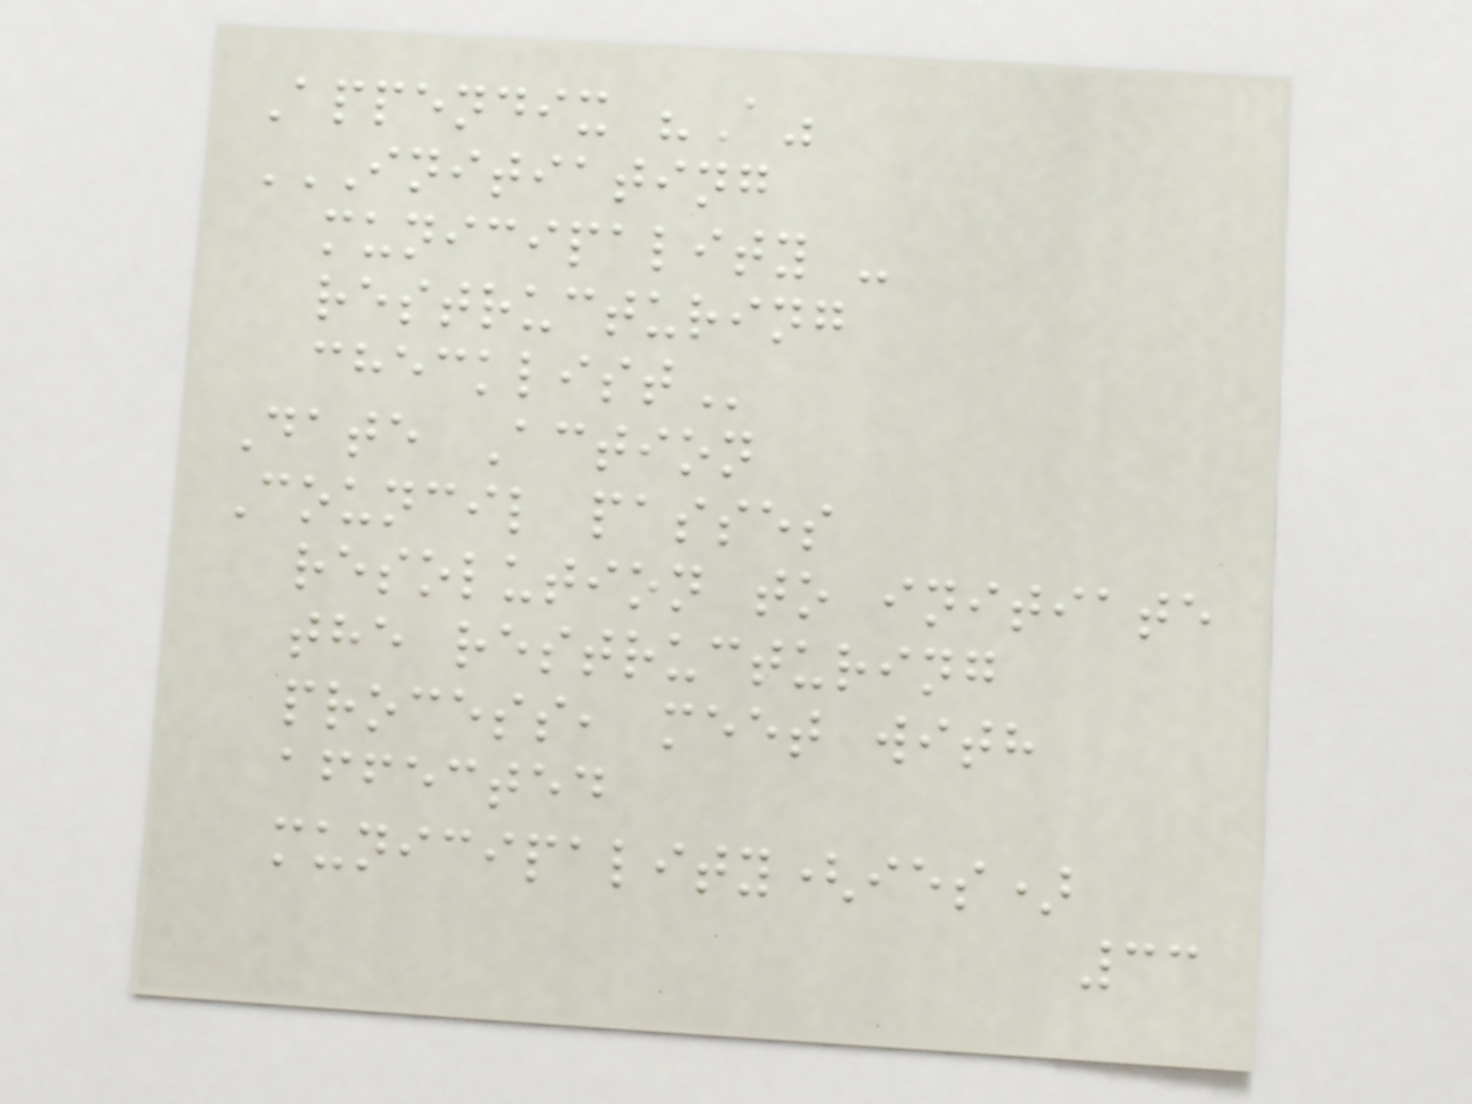Appendix "A"
INITIATING
MUNICIPALITY -
RESTRUCTURING
CHECKLIST
Date Action
Council passes
resolution to initiate
the restructuring
process, meet with
affected
municipality(ies)
33
